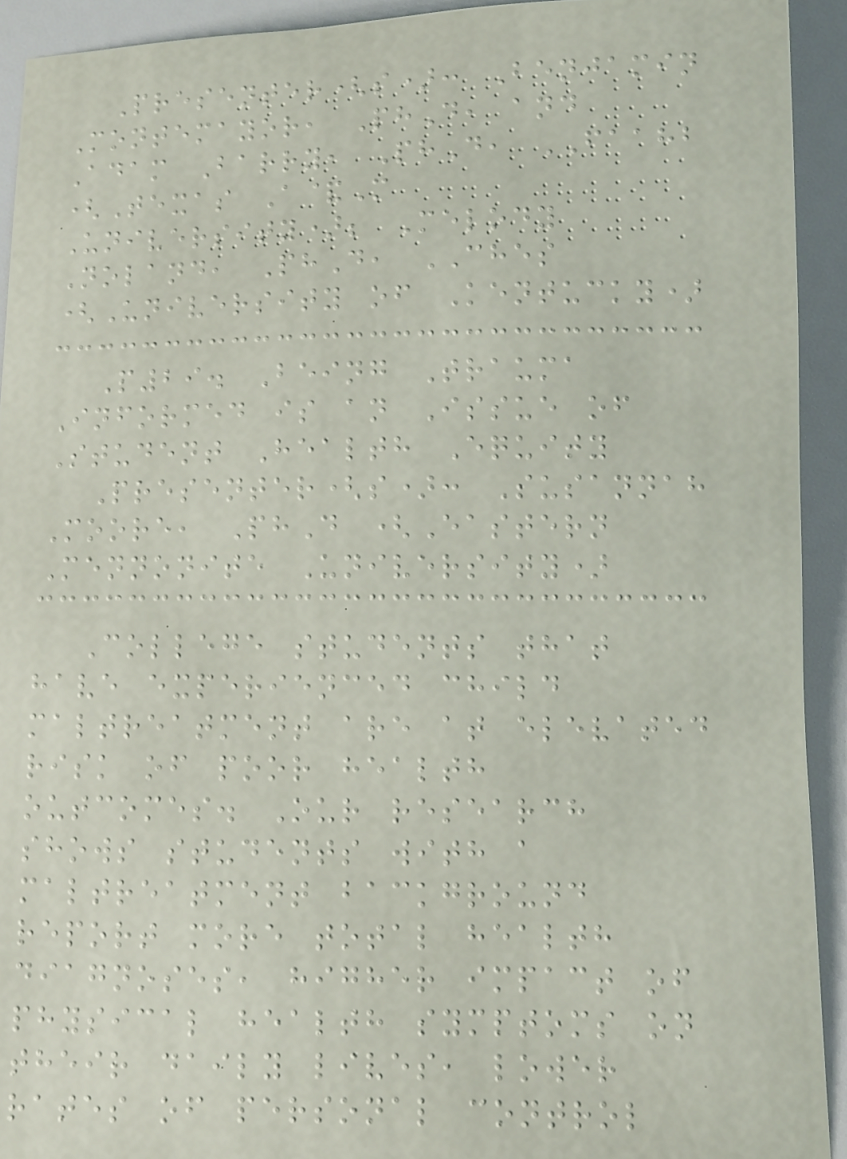Presenter(s): Benjamin
Montemayor, PhD, and
Adam Barry, PhD, FAAHB
(Texas A&M
University); Melody
Noland, PhD, CHES
(University of Kentucky)
P29. Being Trauma
Informed is an Issue of
Student Health Equity
Presenter(s): Susannah
Moore, PhD (Eastern
Mennonite University)
College students that
have experienced child
maltreatment are at elevated
risk of poor health
outcomes. Our research
shows students with a
maltreatment background
report more total health
diagnoses, higher impact of
physical health symptoms on
their daily lives, lower
rates of personal control
